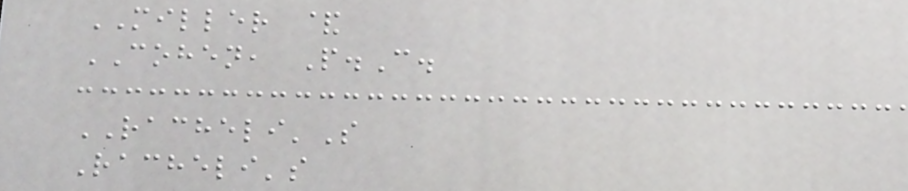MILLER &
COHEN, P.C.
RACHELI'S
Racheli's
